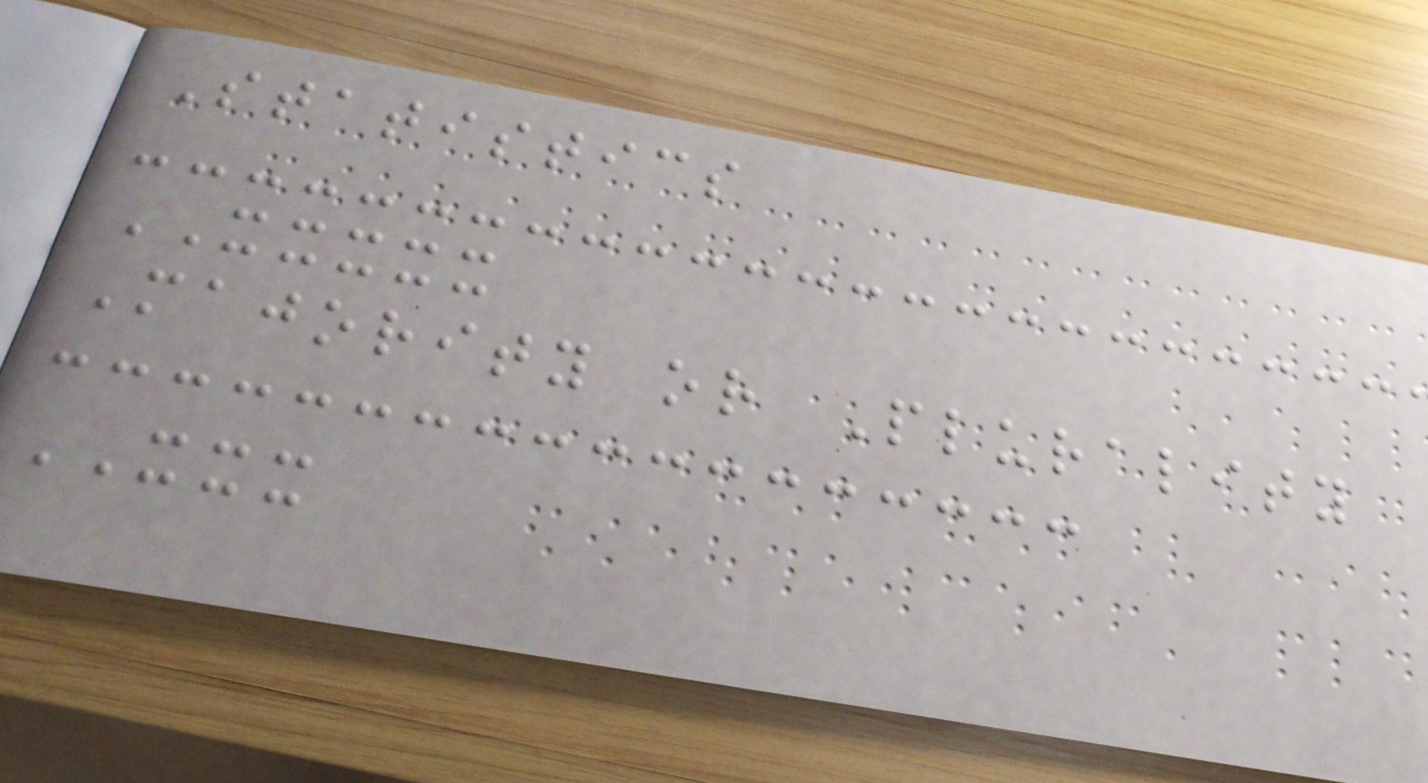Statistics
XXXXX
Majority or Plurality
XXX
